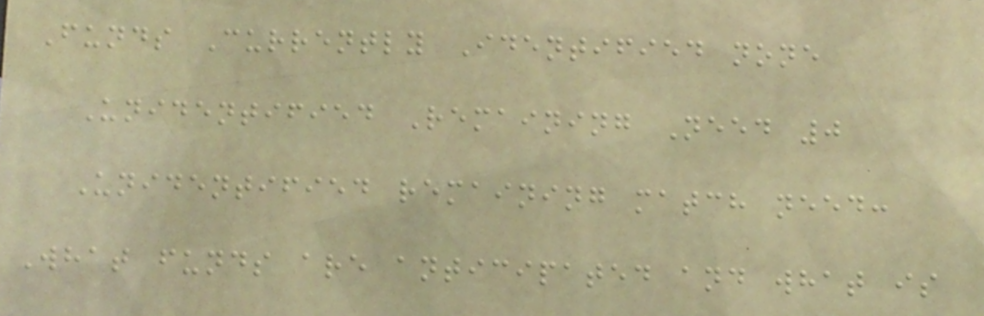Funds Currently Identified none
Unidentified Remaining Need 0
Unidentified remaining match need:
What funds are anticipated and what is
